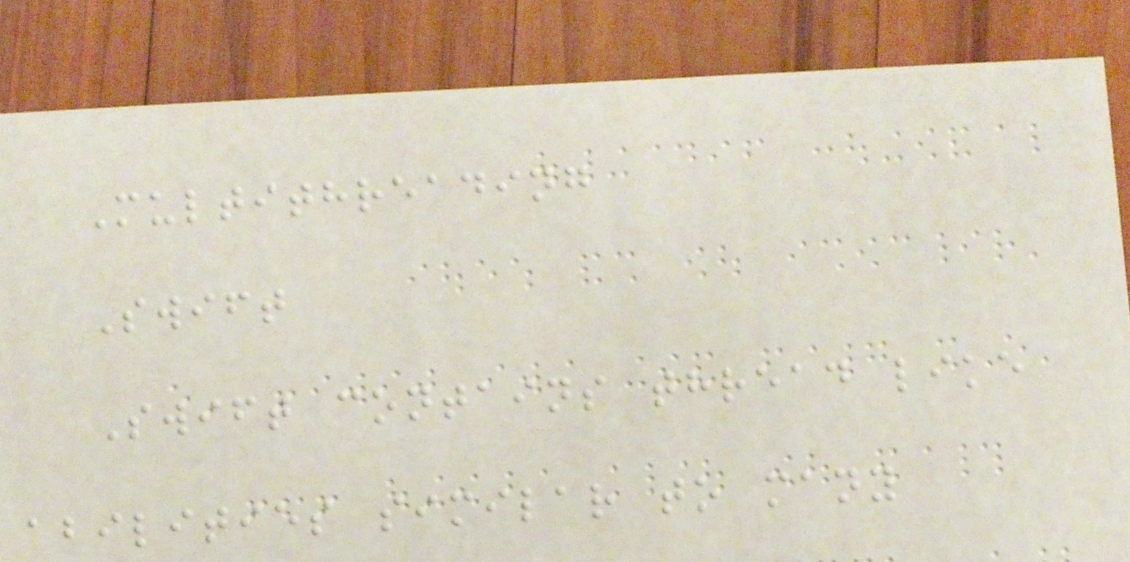Multithreading
Swift
Swift contains thread like
abilities similar to many
